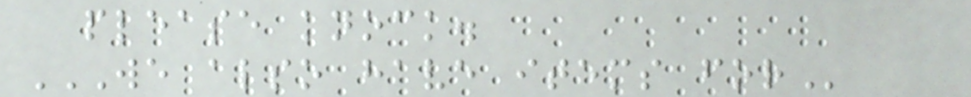please knock.
WE ALSO HAVE ITEMS FOR
